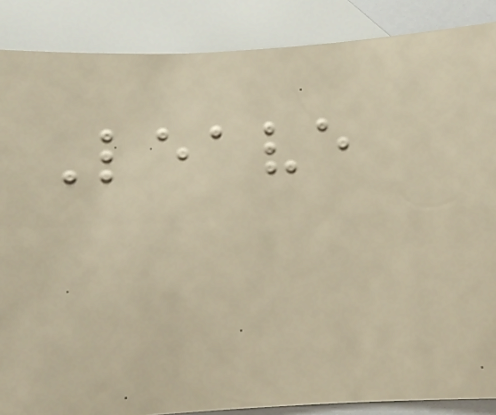Leave
